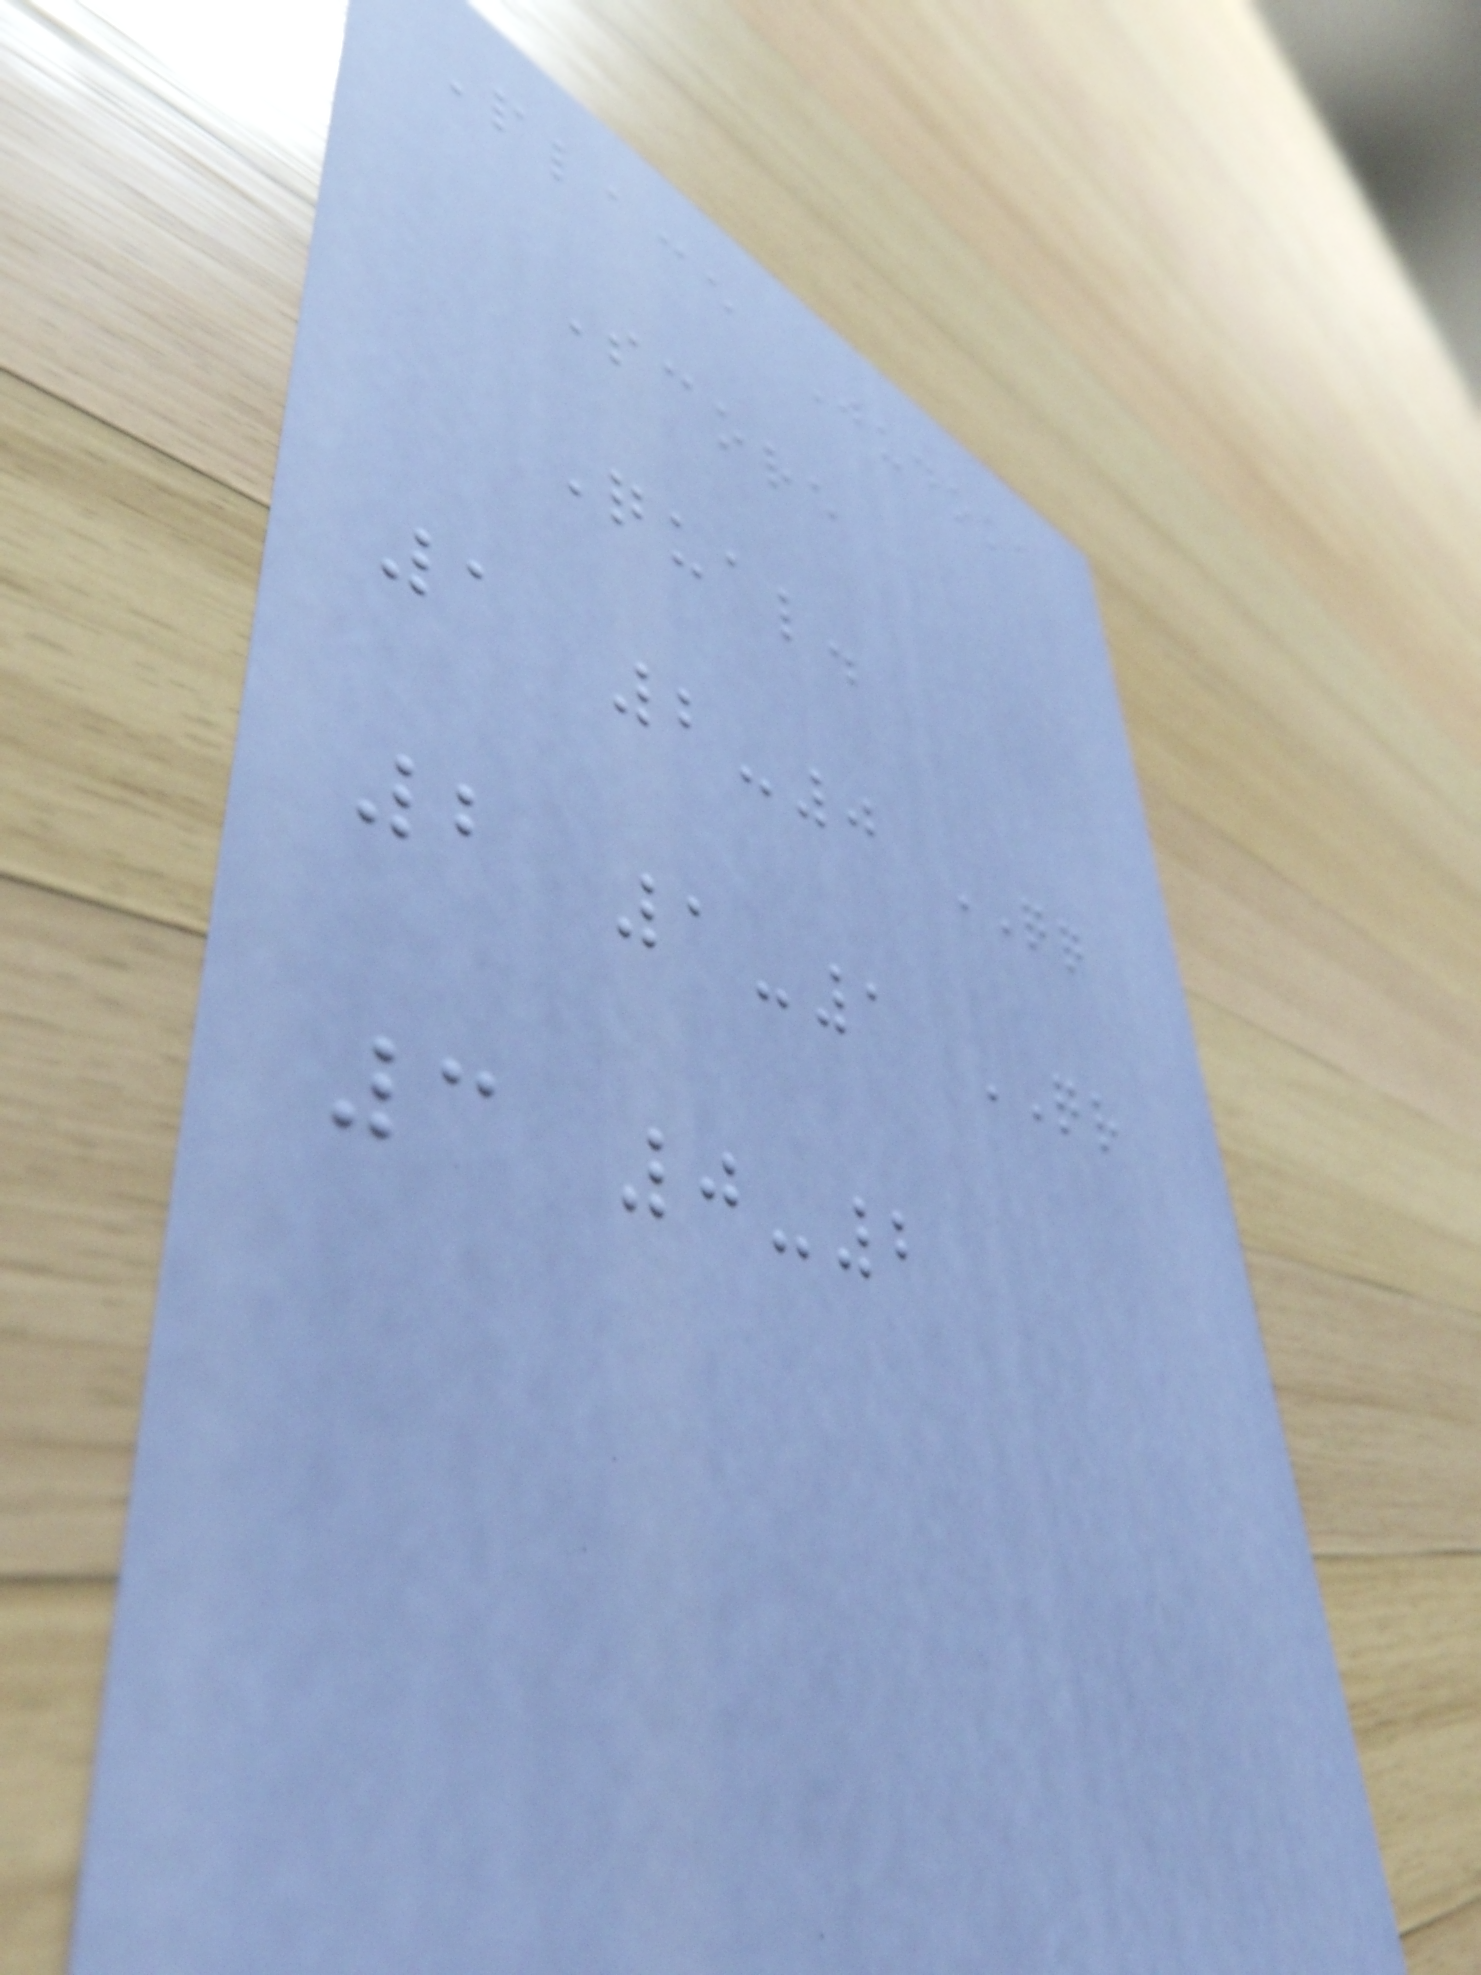Place Judoka
Score
Qual.
1 2-0 QQ
2 1-1 QR
3 0-2
